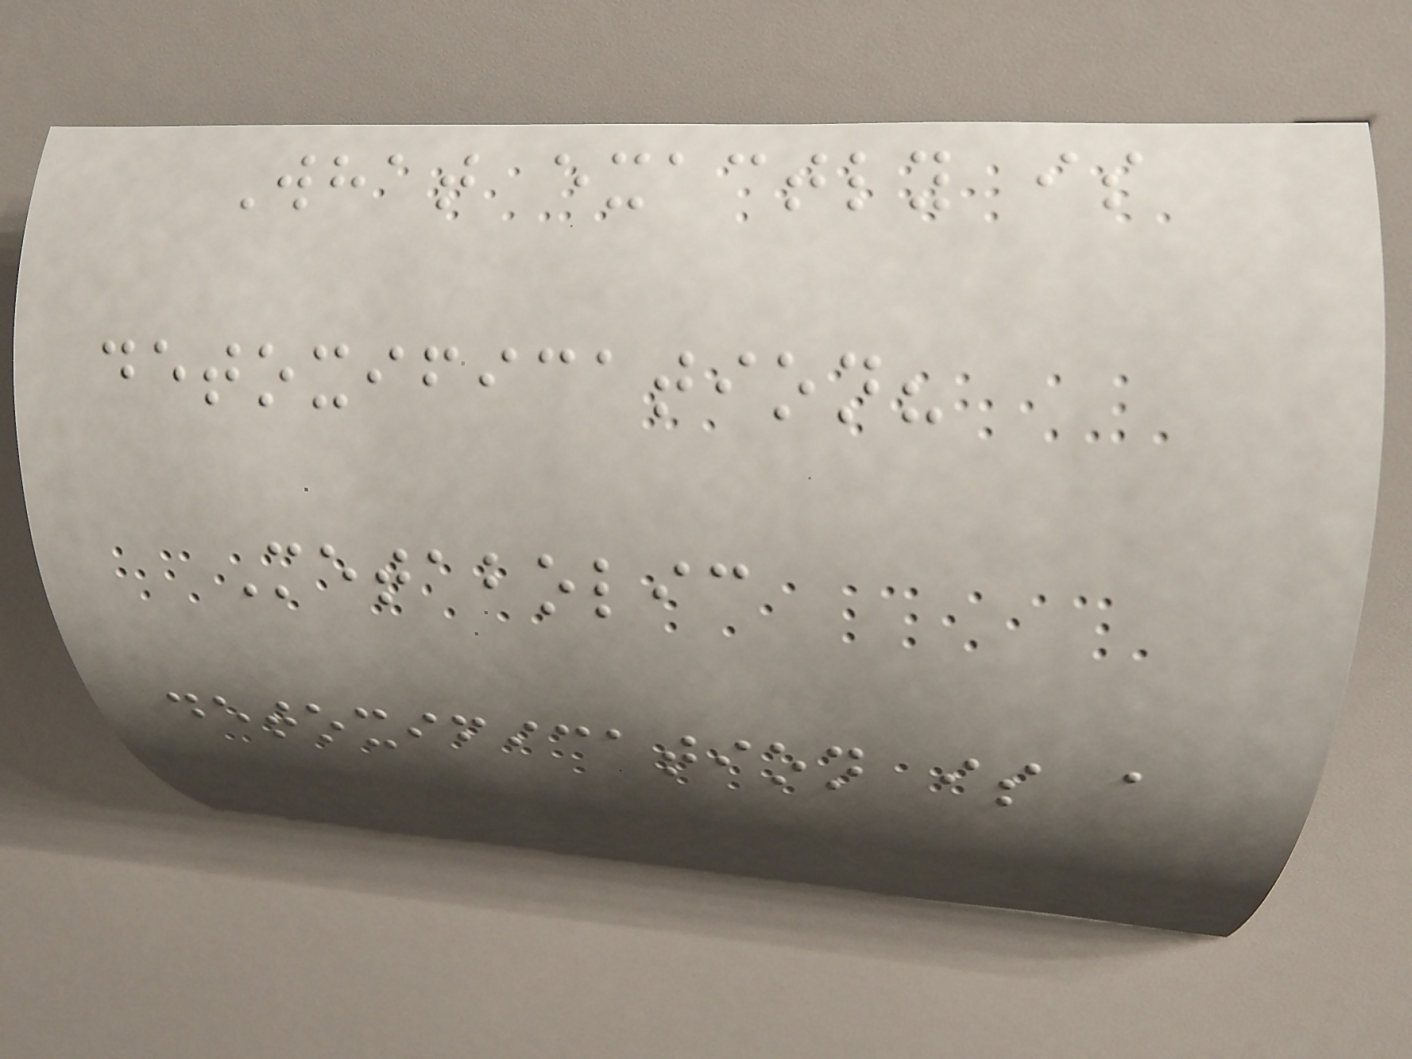What exactly is
detoxification?
Metabolic
detoxification is a
